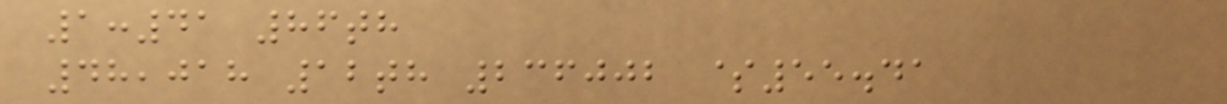1:41 86th
48,018 12th 236002 $55.41
